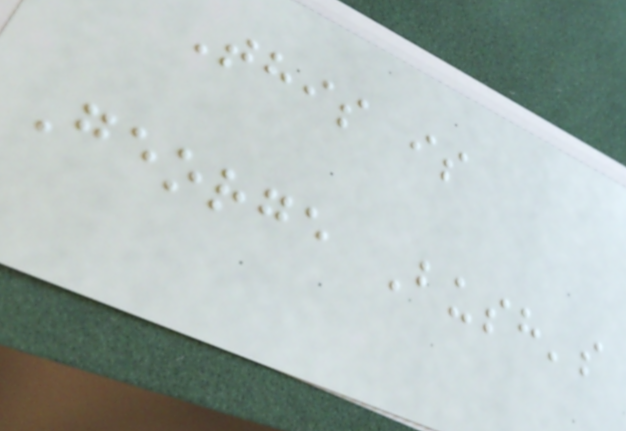This is
George Bush's
